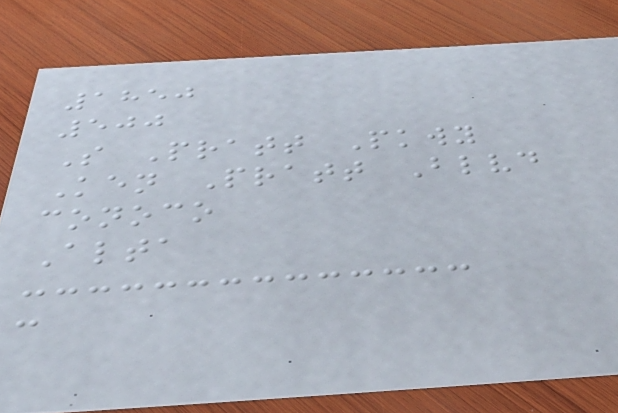1850
500
S Pratt Pkwy
Ken Pratt Blvd
conoco
Alta
c
